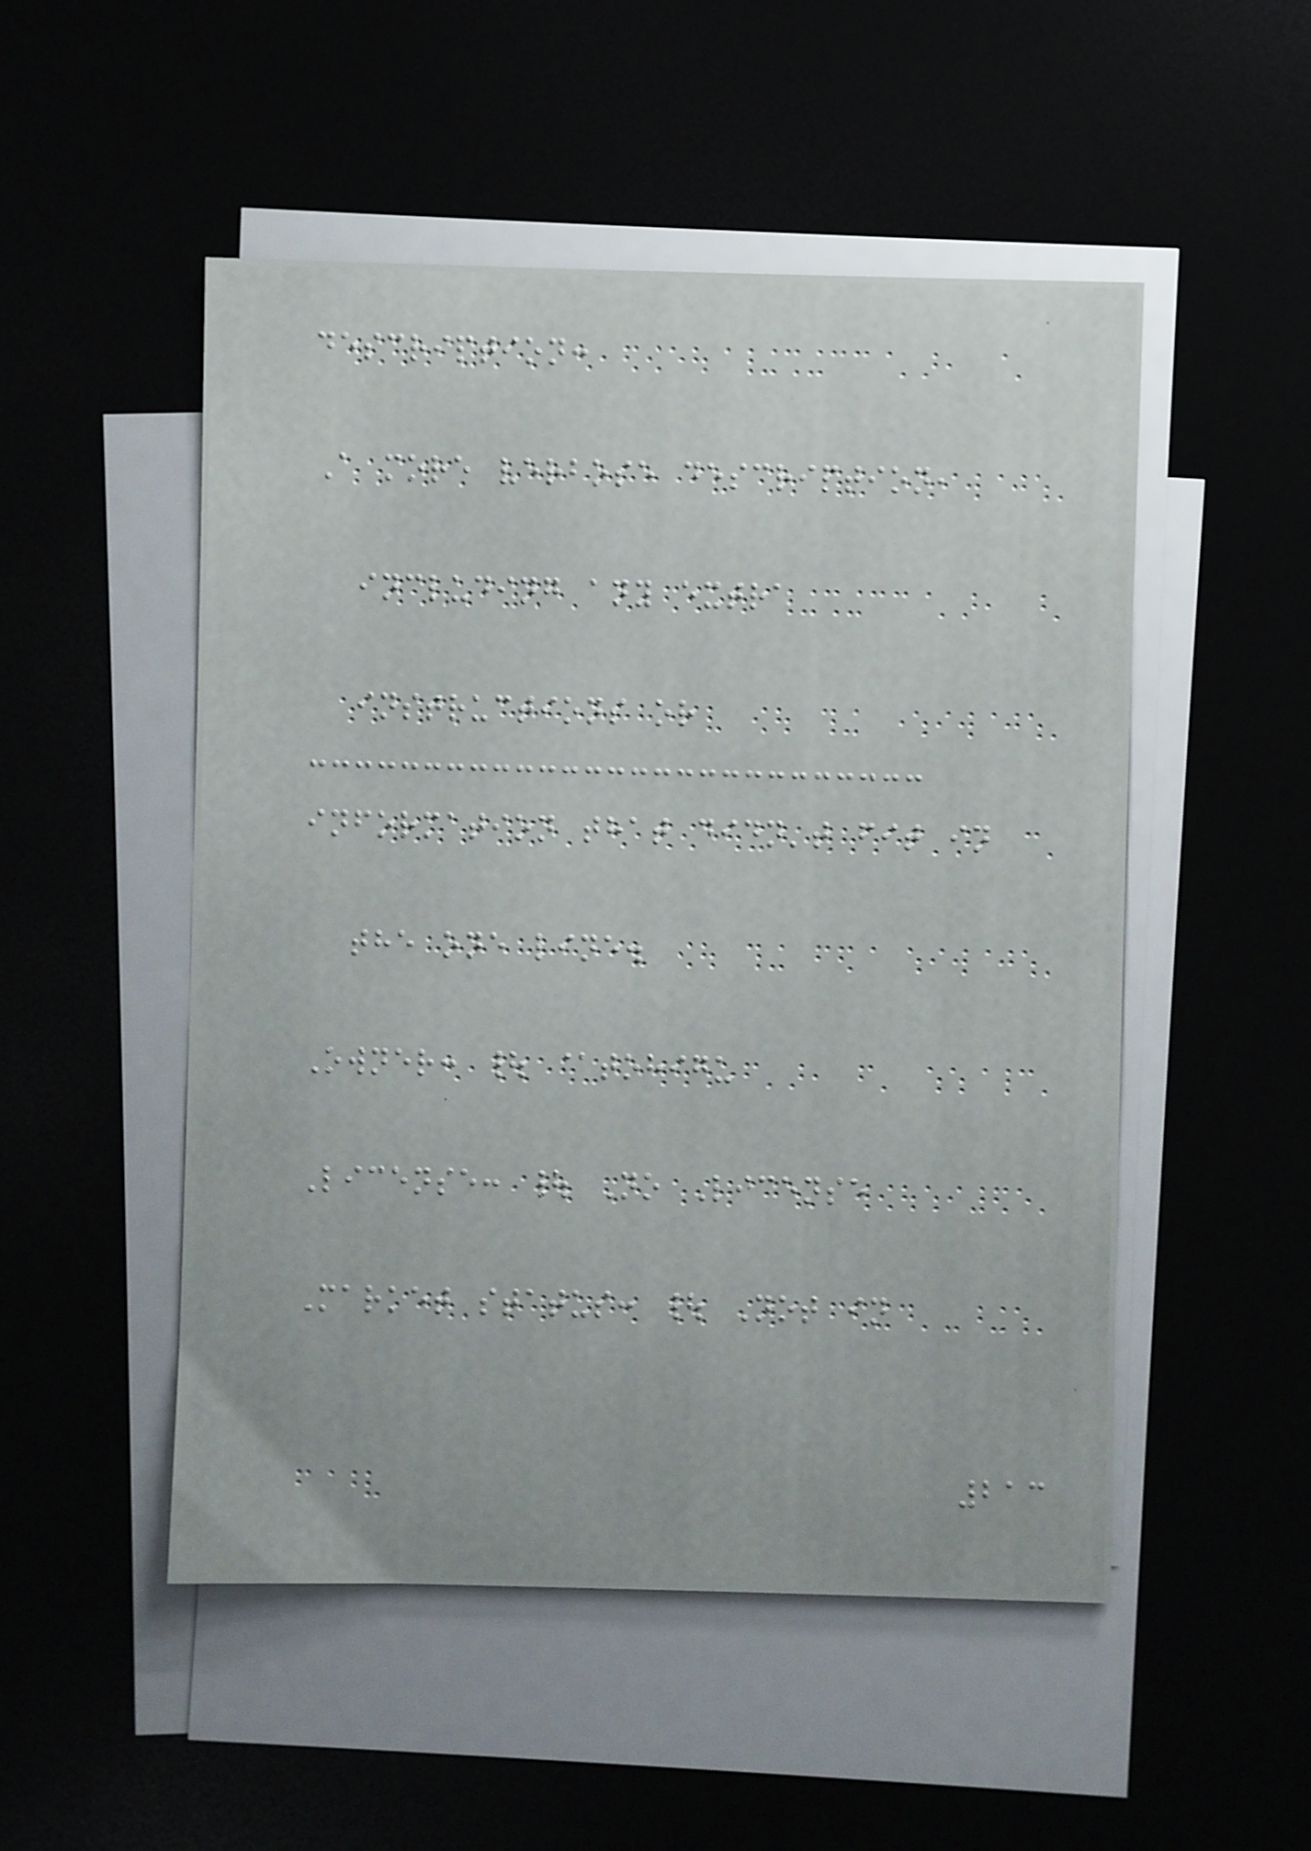description:
A more verbose description,
including any extra
instructions or
information that didn't fit in
the one line.
Owner: | @tohigu
License: | No License
Market status: | Not in
213
